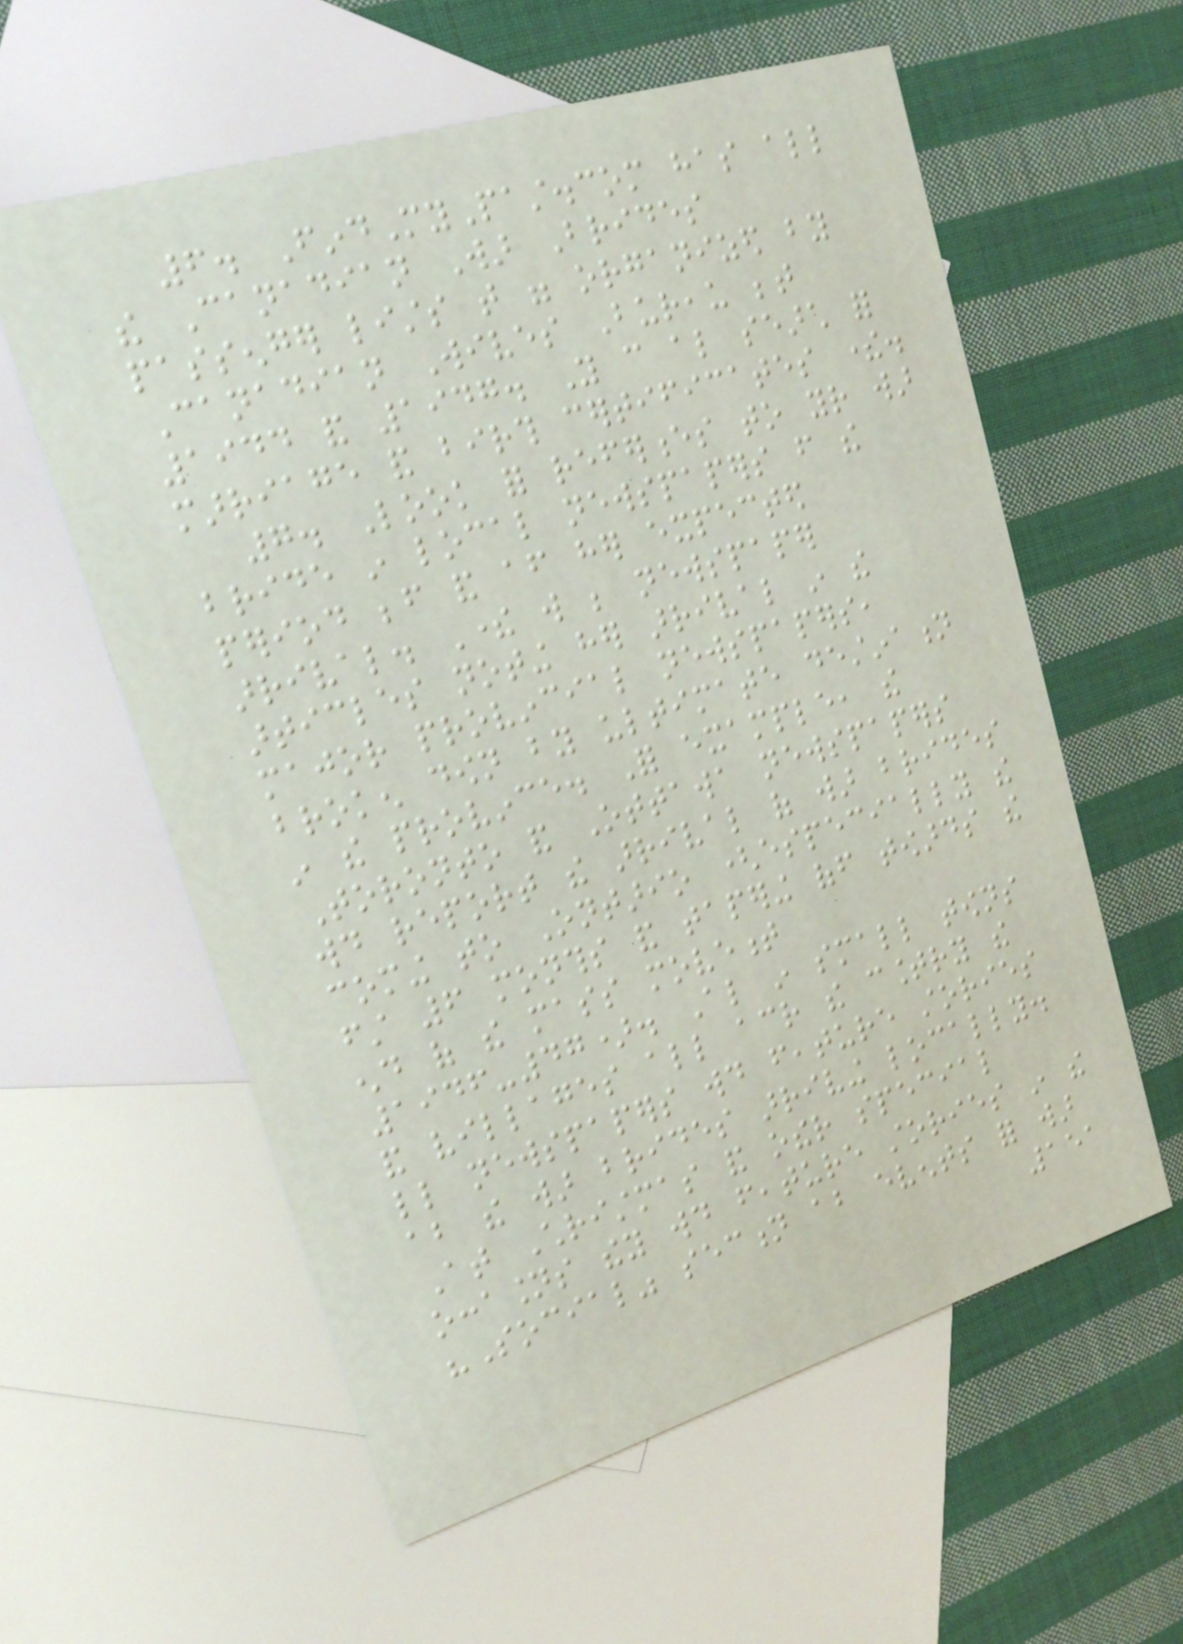6. FindMyPast.com has all
the Canadian War Brides
passenger lists that were organized by
Canadian Wives Bureau between
1944 and 1947. You can also search for
marriage and birth certificates there.
7. Look for references to your war
bride in local newspapers from the
period before and after her expected
arrival. There will be newspaper
articles noting her arrival in the
major provincial newspapers,
broken down by ultimate destination
in the province. For example, the
Toronto and Ottawa newspapers
would report the arrival of war brides
coming to Ontario (especially the
first 6 months and tapering off towards the
end of the mass movement
1946-47). Also in small towns
and villages all across the country the
little newspapers would feature stories
about the war brides arriving locally.
At Christmas and other special
occasions they would feature stories in the
"Social" section about events for war
151
